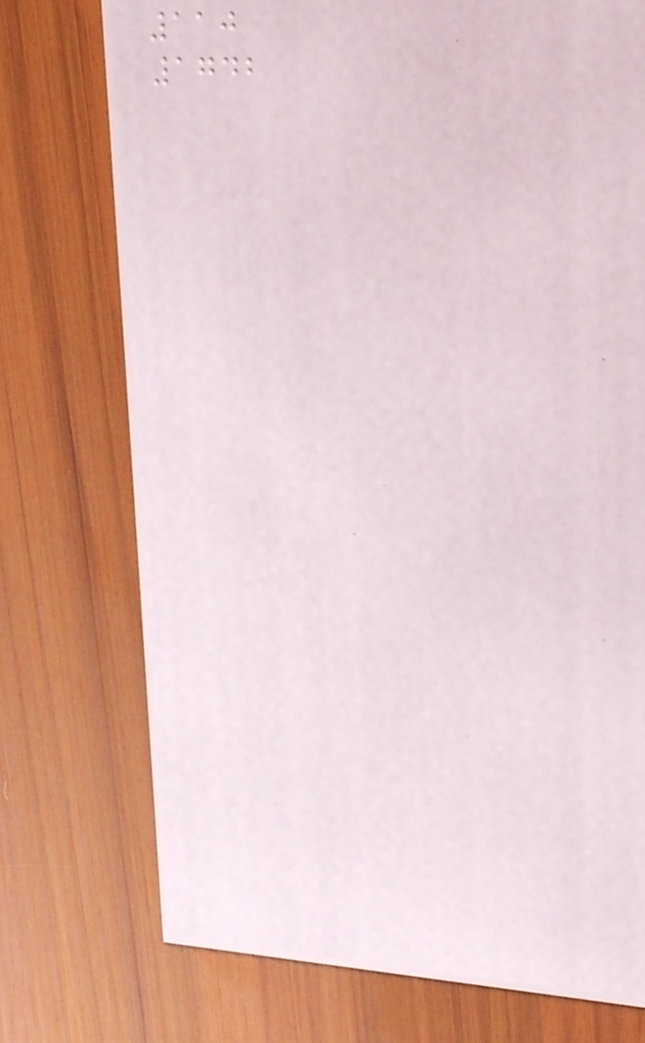110
1742
